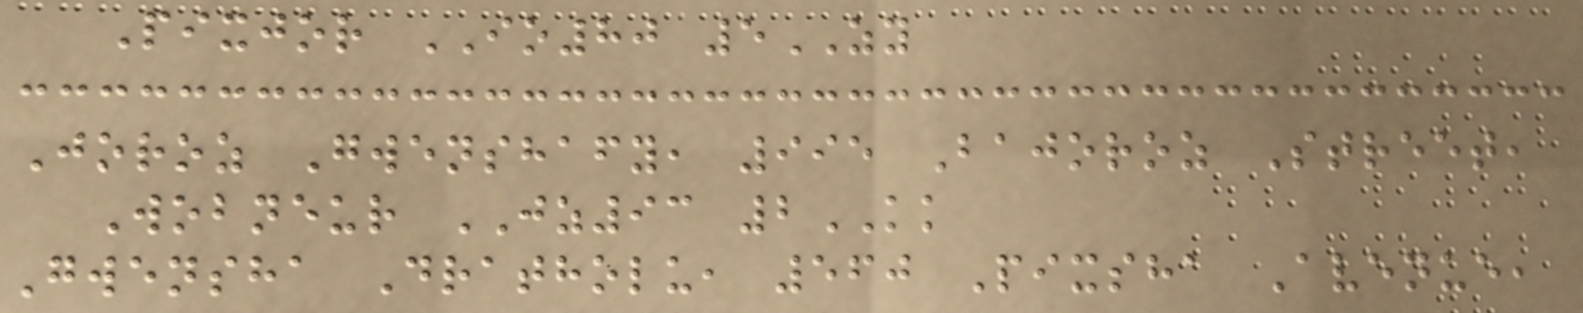Pixjor IO80 5ZY
Joroz Gwenshafy, 995 Bajoroz Street,
Wobneur JZ93 2KK
Gwensha Dratholu, 560 Pixsha Avenue,
